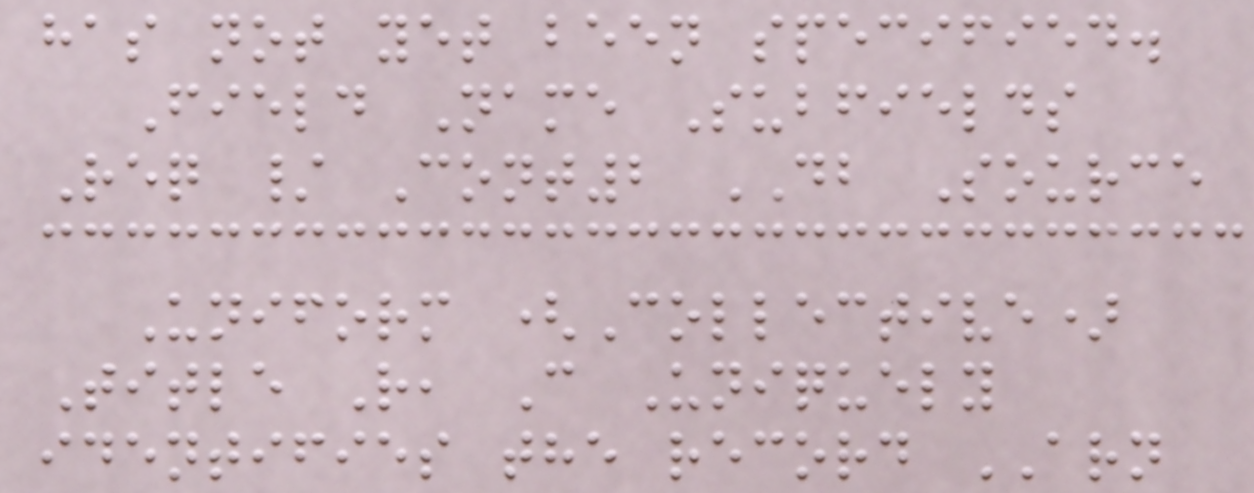has not yet been specified.
Field Name Subfields
Req / Cont2 DB Source
Uniform (Collective)
Title R, C Uniquely
identifies the record ARN
